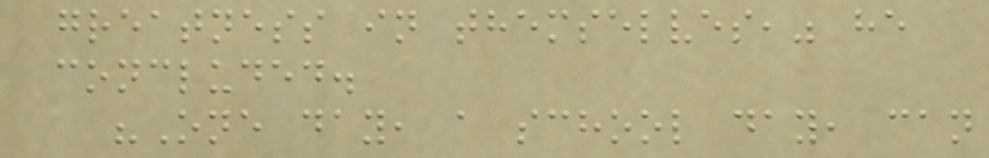greatness in themselves," he
concluded.
"One day, a school day, can
